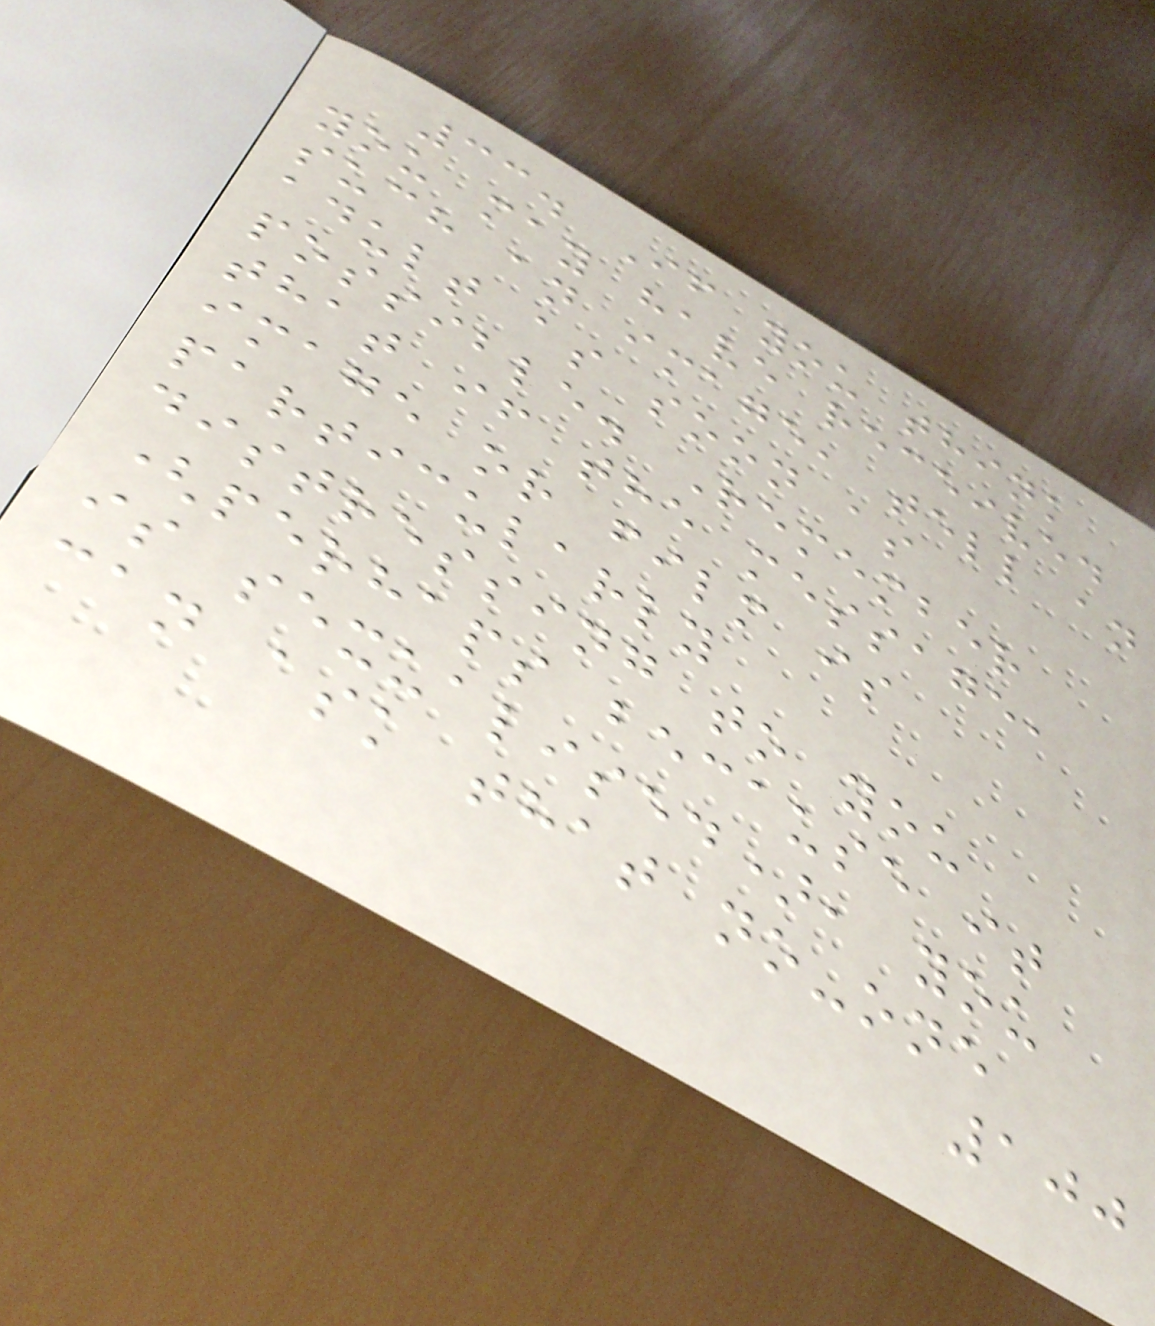33. If you think
you may have received
such an image, tell an
adult as soon as
possible. Remember
that if the message,
image or film is
particularly
distressing to you
(perhaps because it
is sexualised), you
can ask that no-one
100
